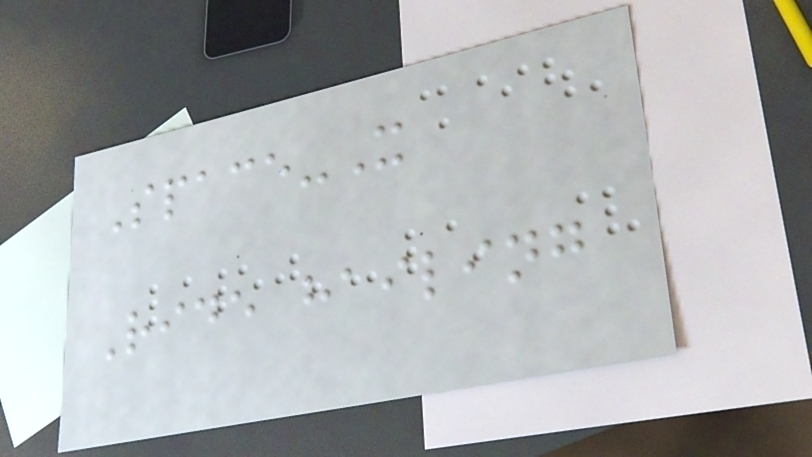Space-X
Ride hailing
